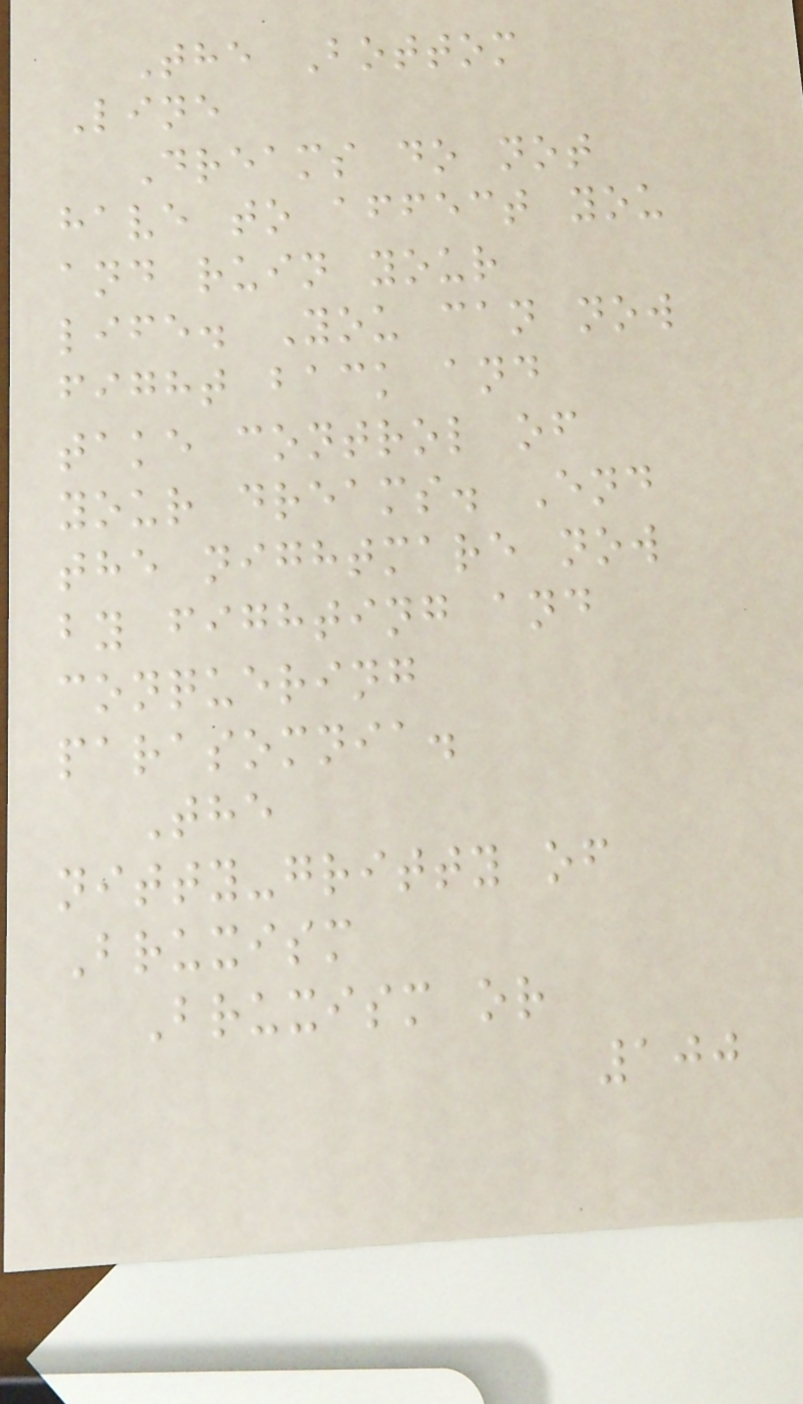The Bottom
Line
Dreams do not
have to affect you
and ruin your
life. You can now
fight back and
take control of
your dreams. End
the nightmare now
by fighting and
conquering
parasomnia.
The
nitty-gritty of
Bruxism
Bruxism or
100
